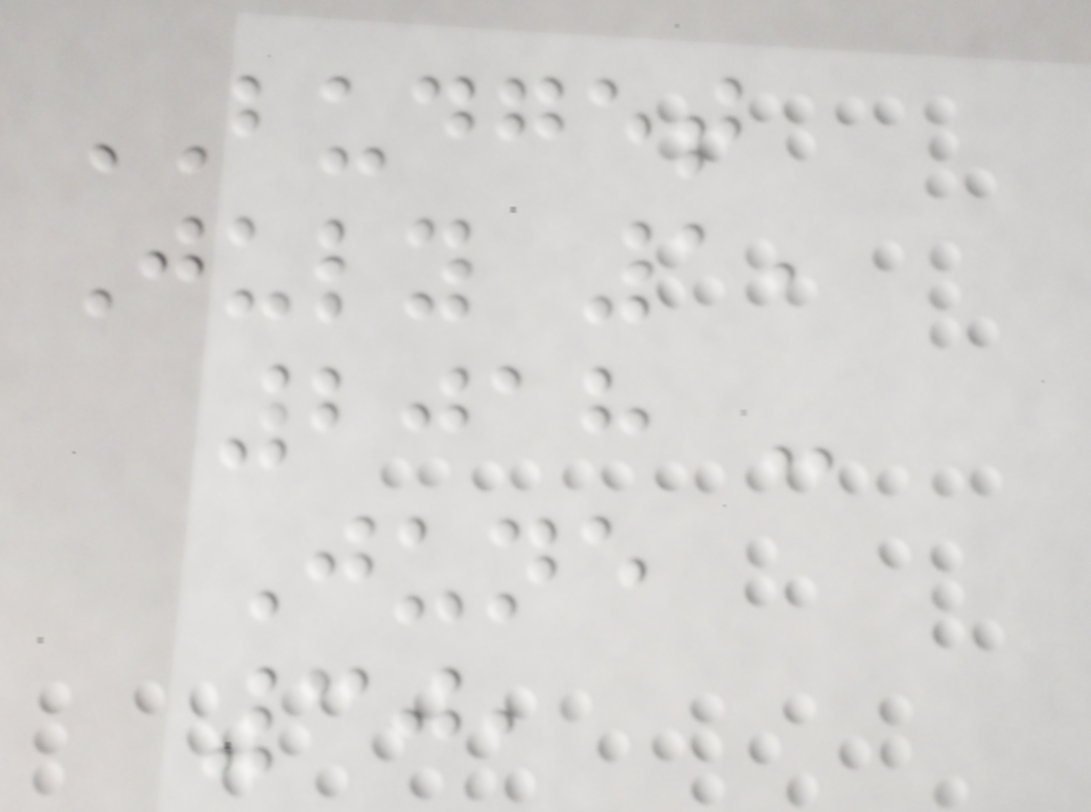BUDGET
July 1,
2018 -
June
30,
